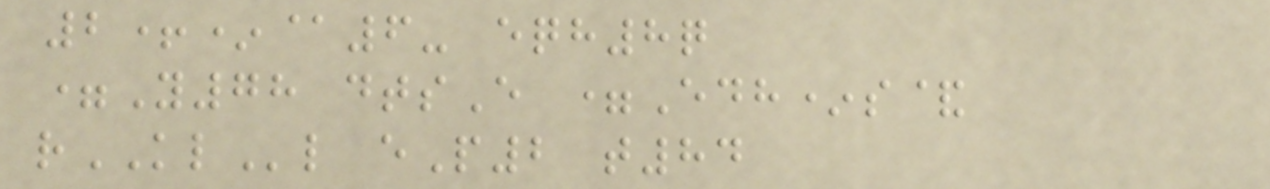2+*@6- eqh8q
=Y78 dtsE =Edh*s&
rKLl eP2 t84
